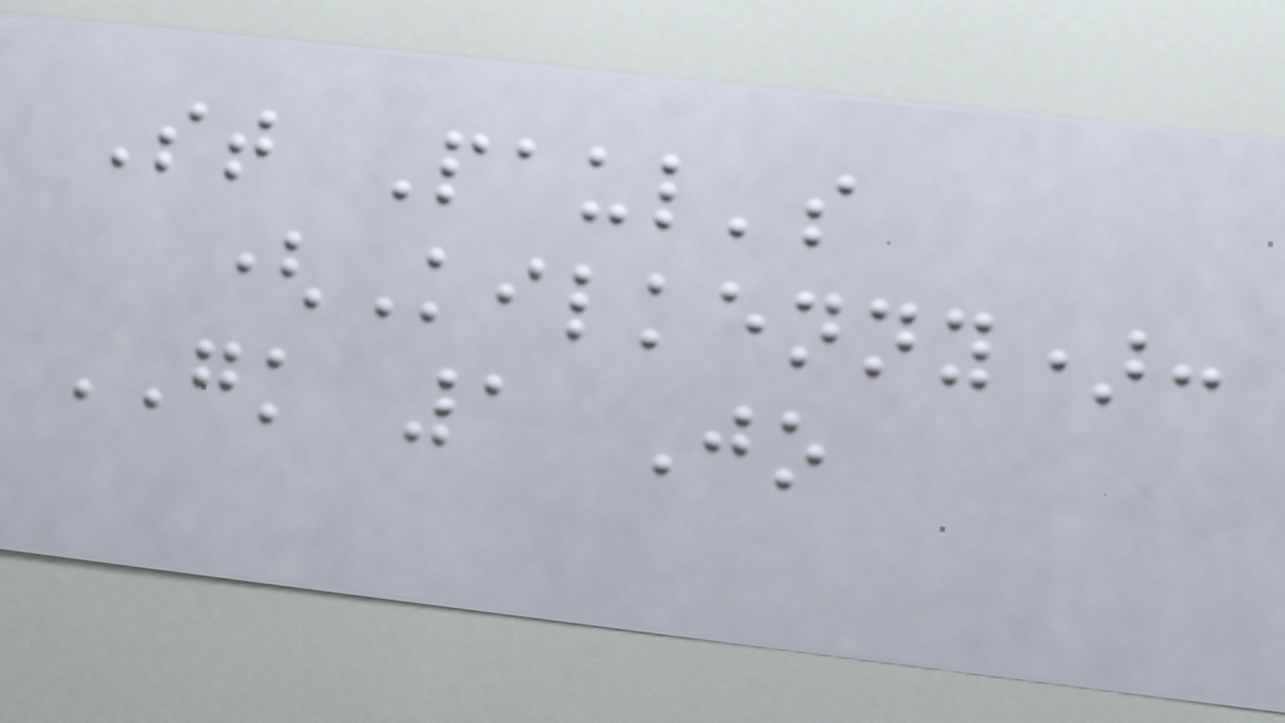St Paul's
(Kilkenny):
GK 1 Jo
